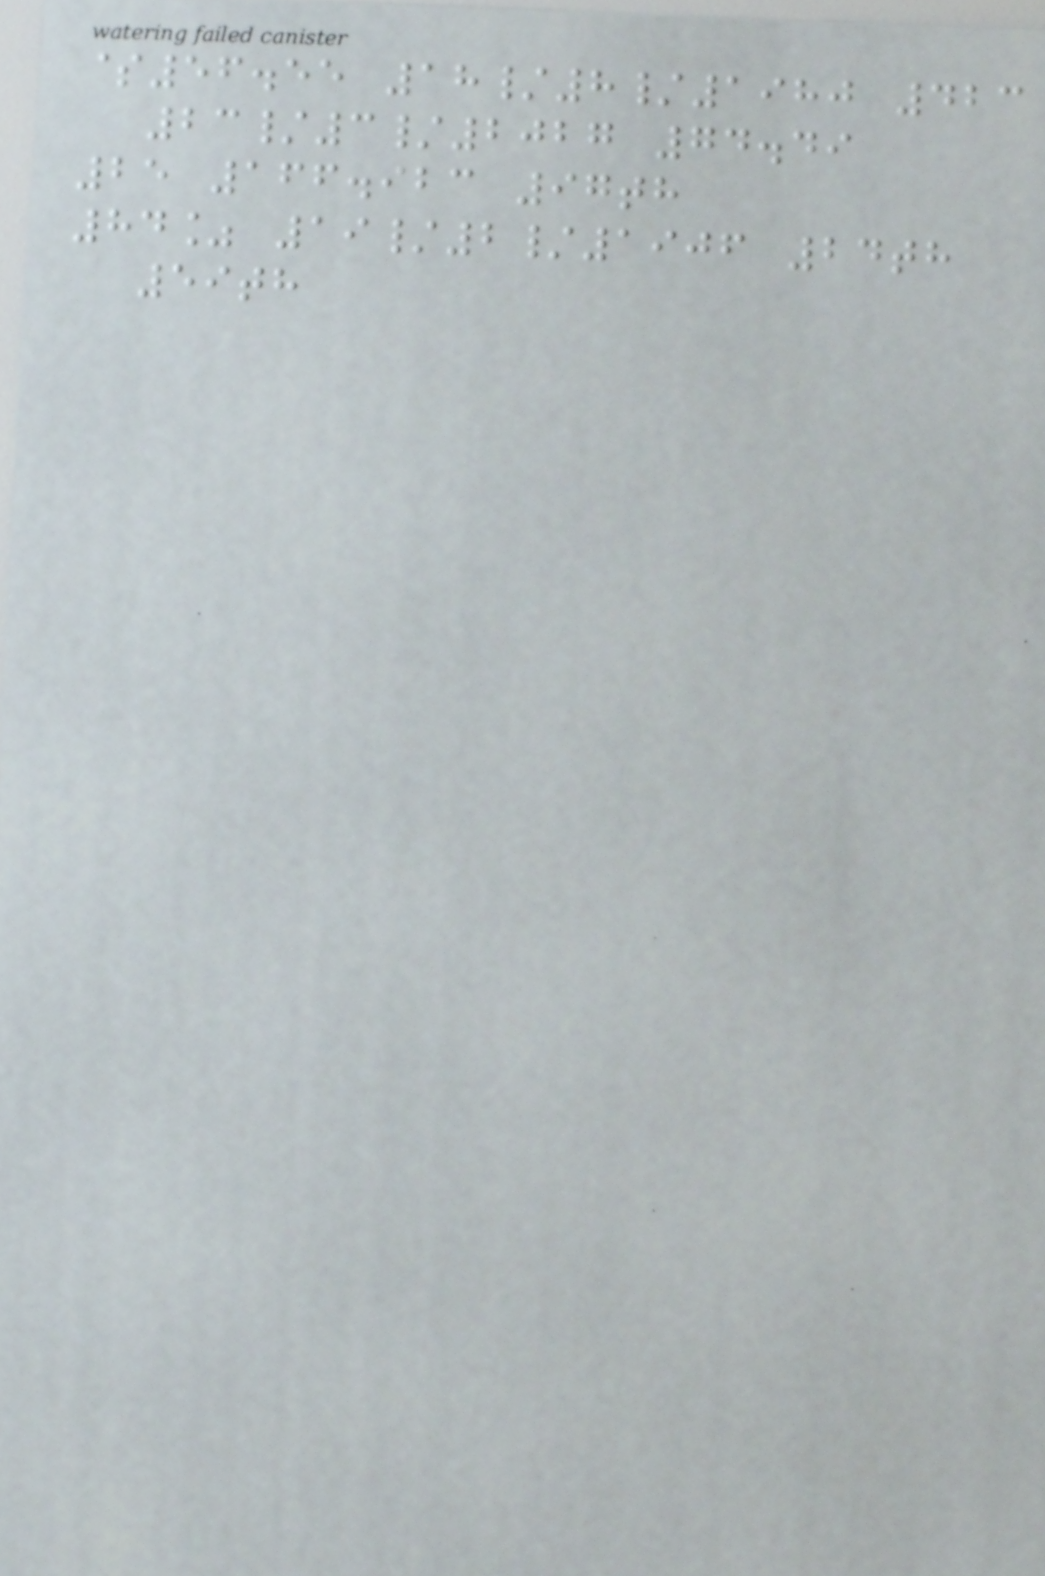$56.55 18/8/1980 423
23/3/2027 74.49
25 166.923 97th
84% 19/2/1906 24th
59th
